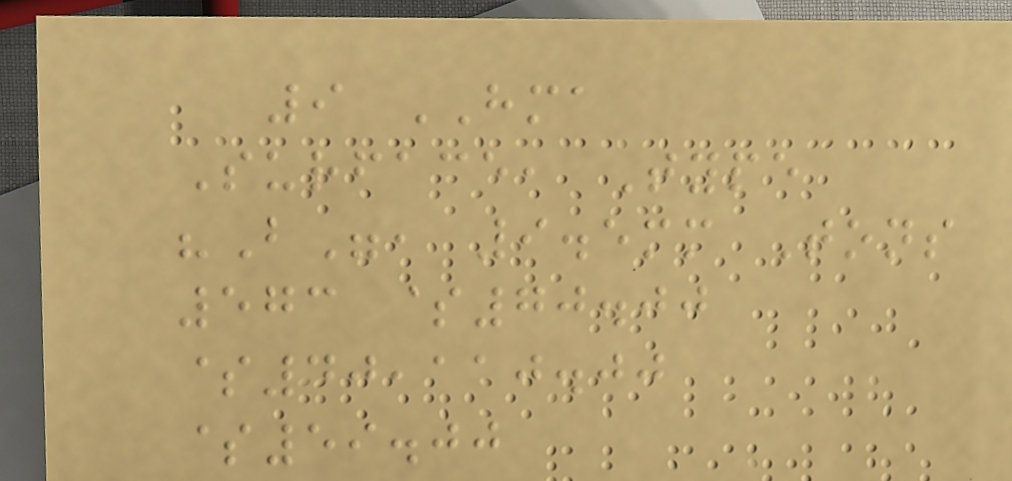9 HMA
Surface, Type
"B", 9.5mm Tons
573 $70.00
$40,110.00
$59.00
